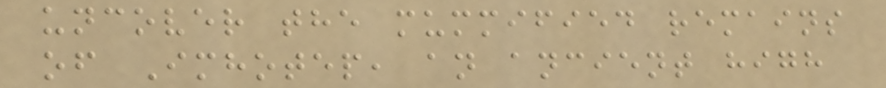uncover the mummified remains
of Imhotep, an ancient high
